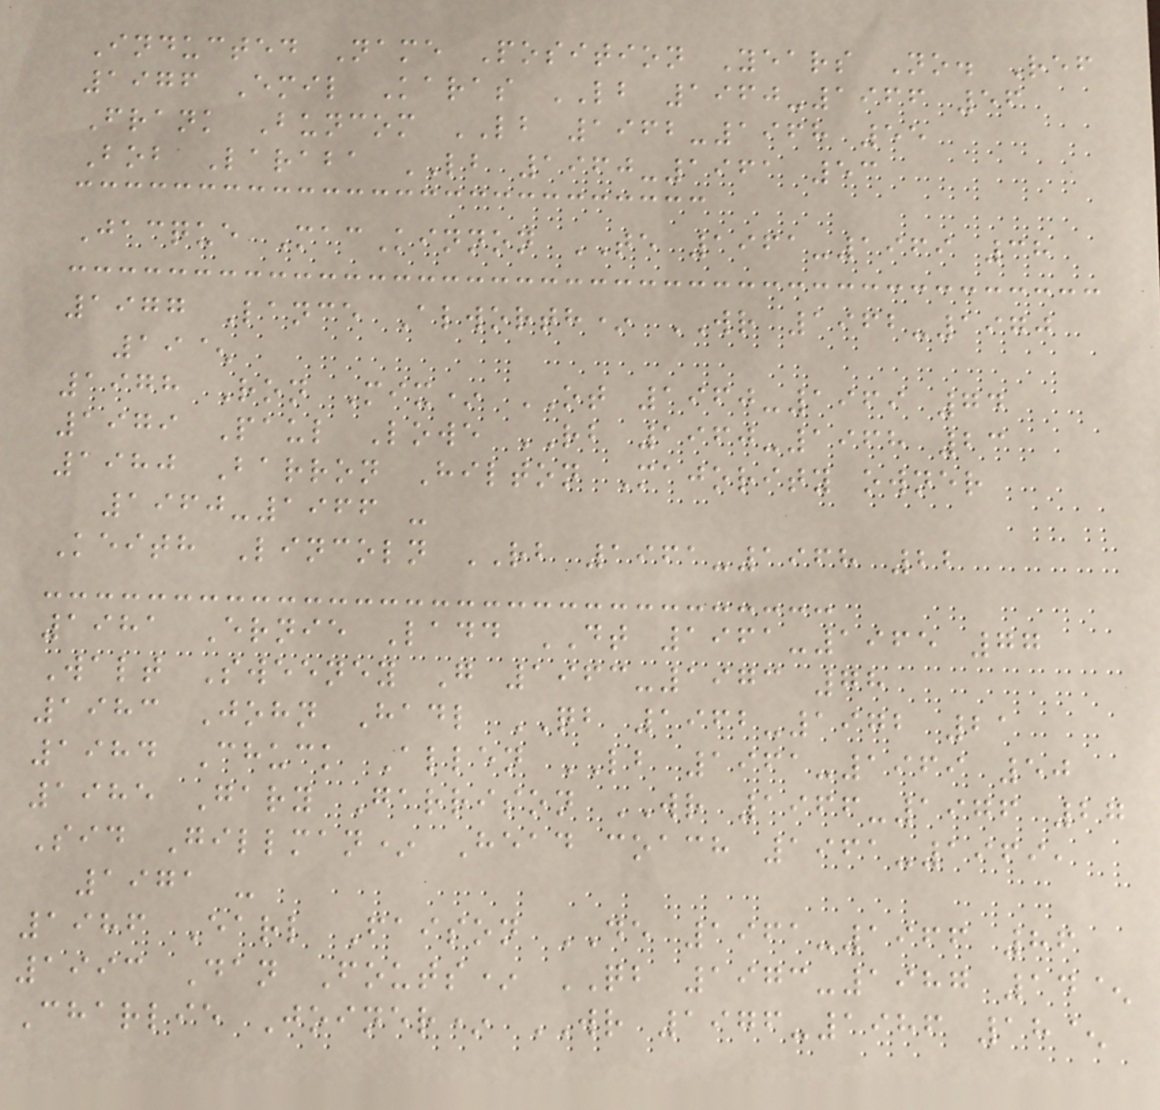Inducted Name Position Years No. Ref
1976 Emil Karas LB 1960-1966 56
Frank Buncom LB 1962-1968 55
Bob Laraba LB 1960-1961 53
Jacque MacKinnon TE 1961-1969 38
1977 Lance Alworth* WR 1962-1970
19^
1978 Ron Mix* OT 1960-1969 74
1979 Paul Lowe RB 1960-1968 23
1980 Barron Hilton Majority owner
1960-1966 -
Keith Lincoln RB 1961-1968 22
1981 Ernie Ladd DT 1961-1965 77
Walt Sweeney G 1963-1973 78
1983 John Hadl QB 1962-1972 21
1984 Chuck Allen LB 1961-1969 50
1985 Gary Garrison WR 1966-1976 27
Sid Gillman* Head coach 1961-1969,
1971 -
1986 Earl Faison DE 1961-1966 86
1993 Dan Fouts* QB 1973-1987 14^
Charlie Joiner* WR 1976-1986 18^
